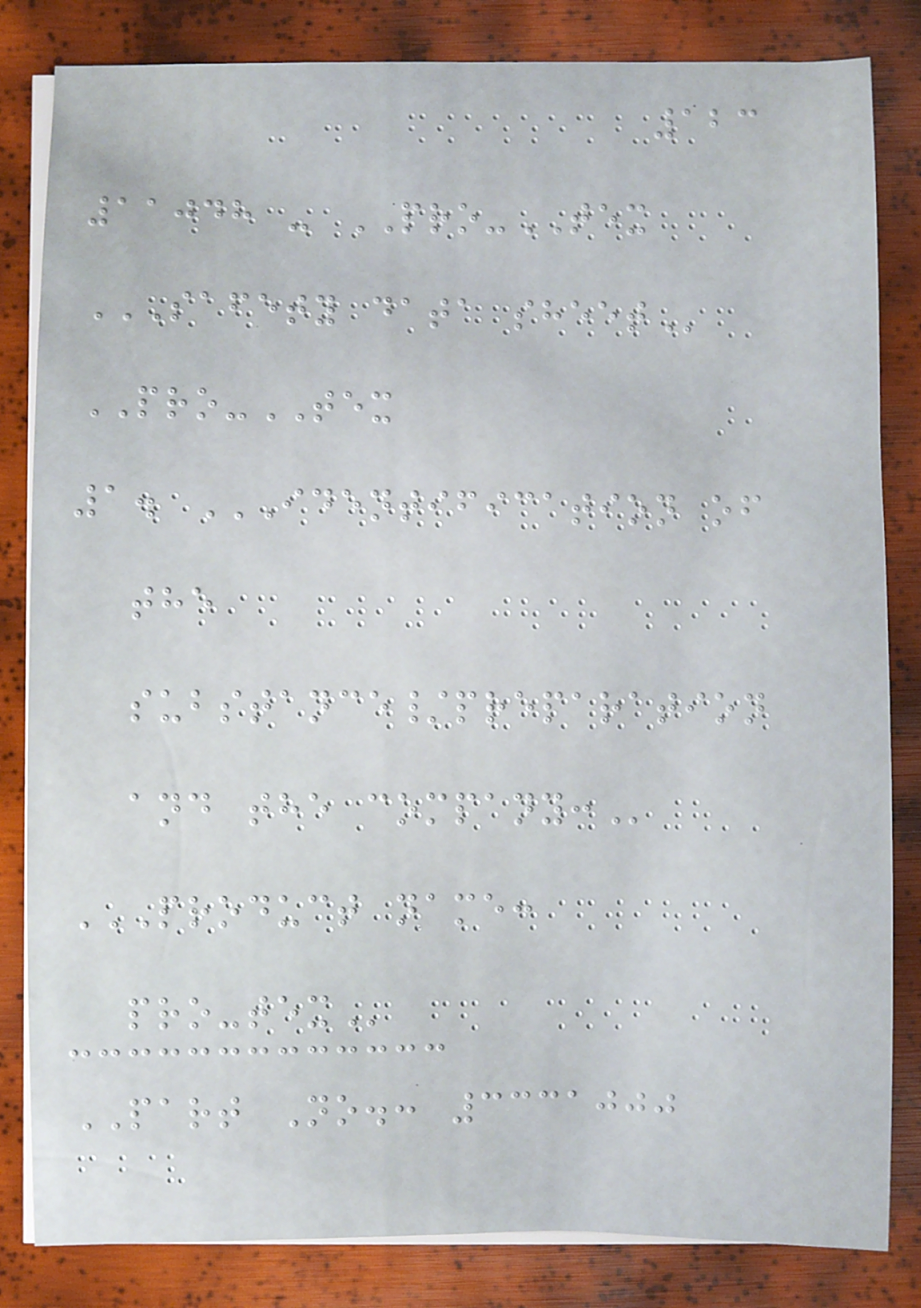123
11048 - PRO-TEX
SAFETY DATA SHEET
PRO-TEX
1. IDENTIFICATION OF
THE
SUBSTANCE/PREPARATION
AND THE COMPANY:
PRODUCT NAME:
PRO-TEX
PART No.: 3331000
